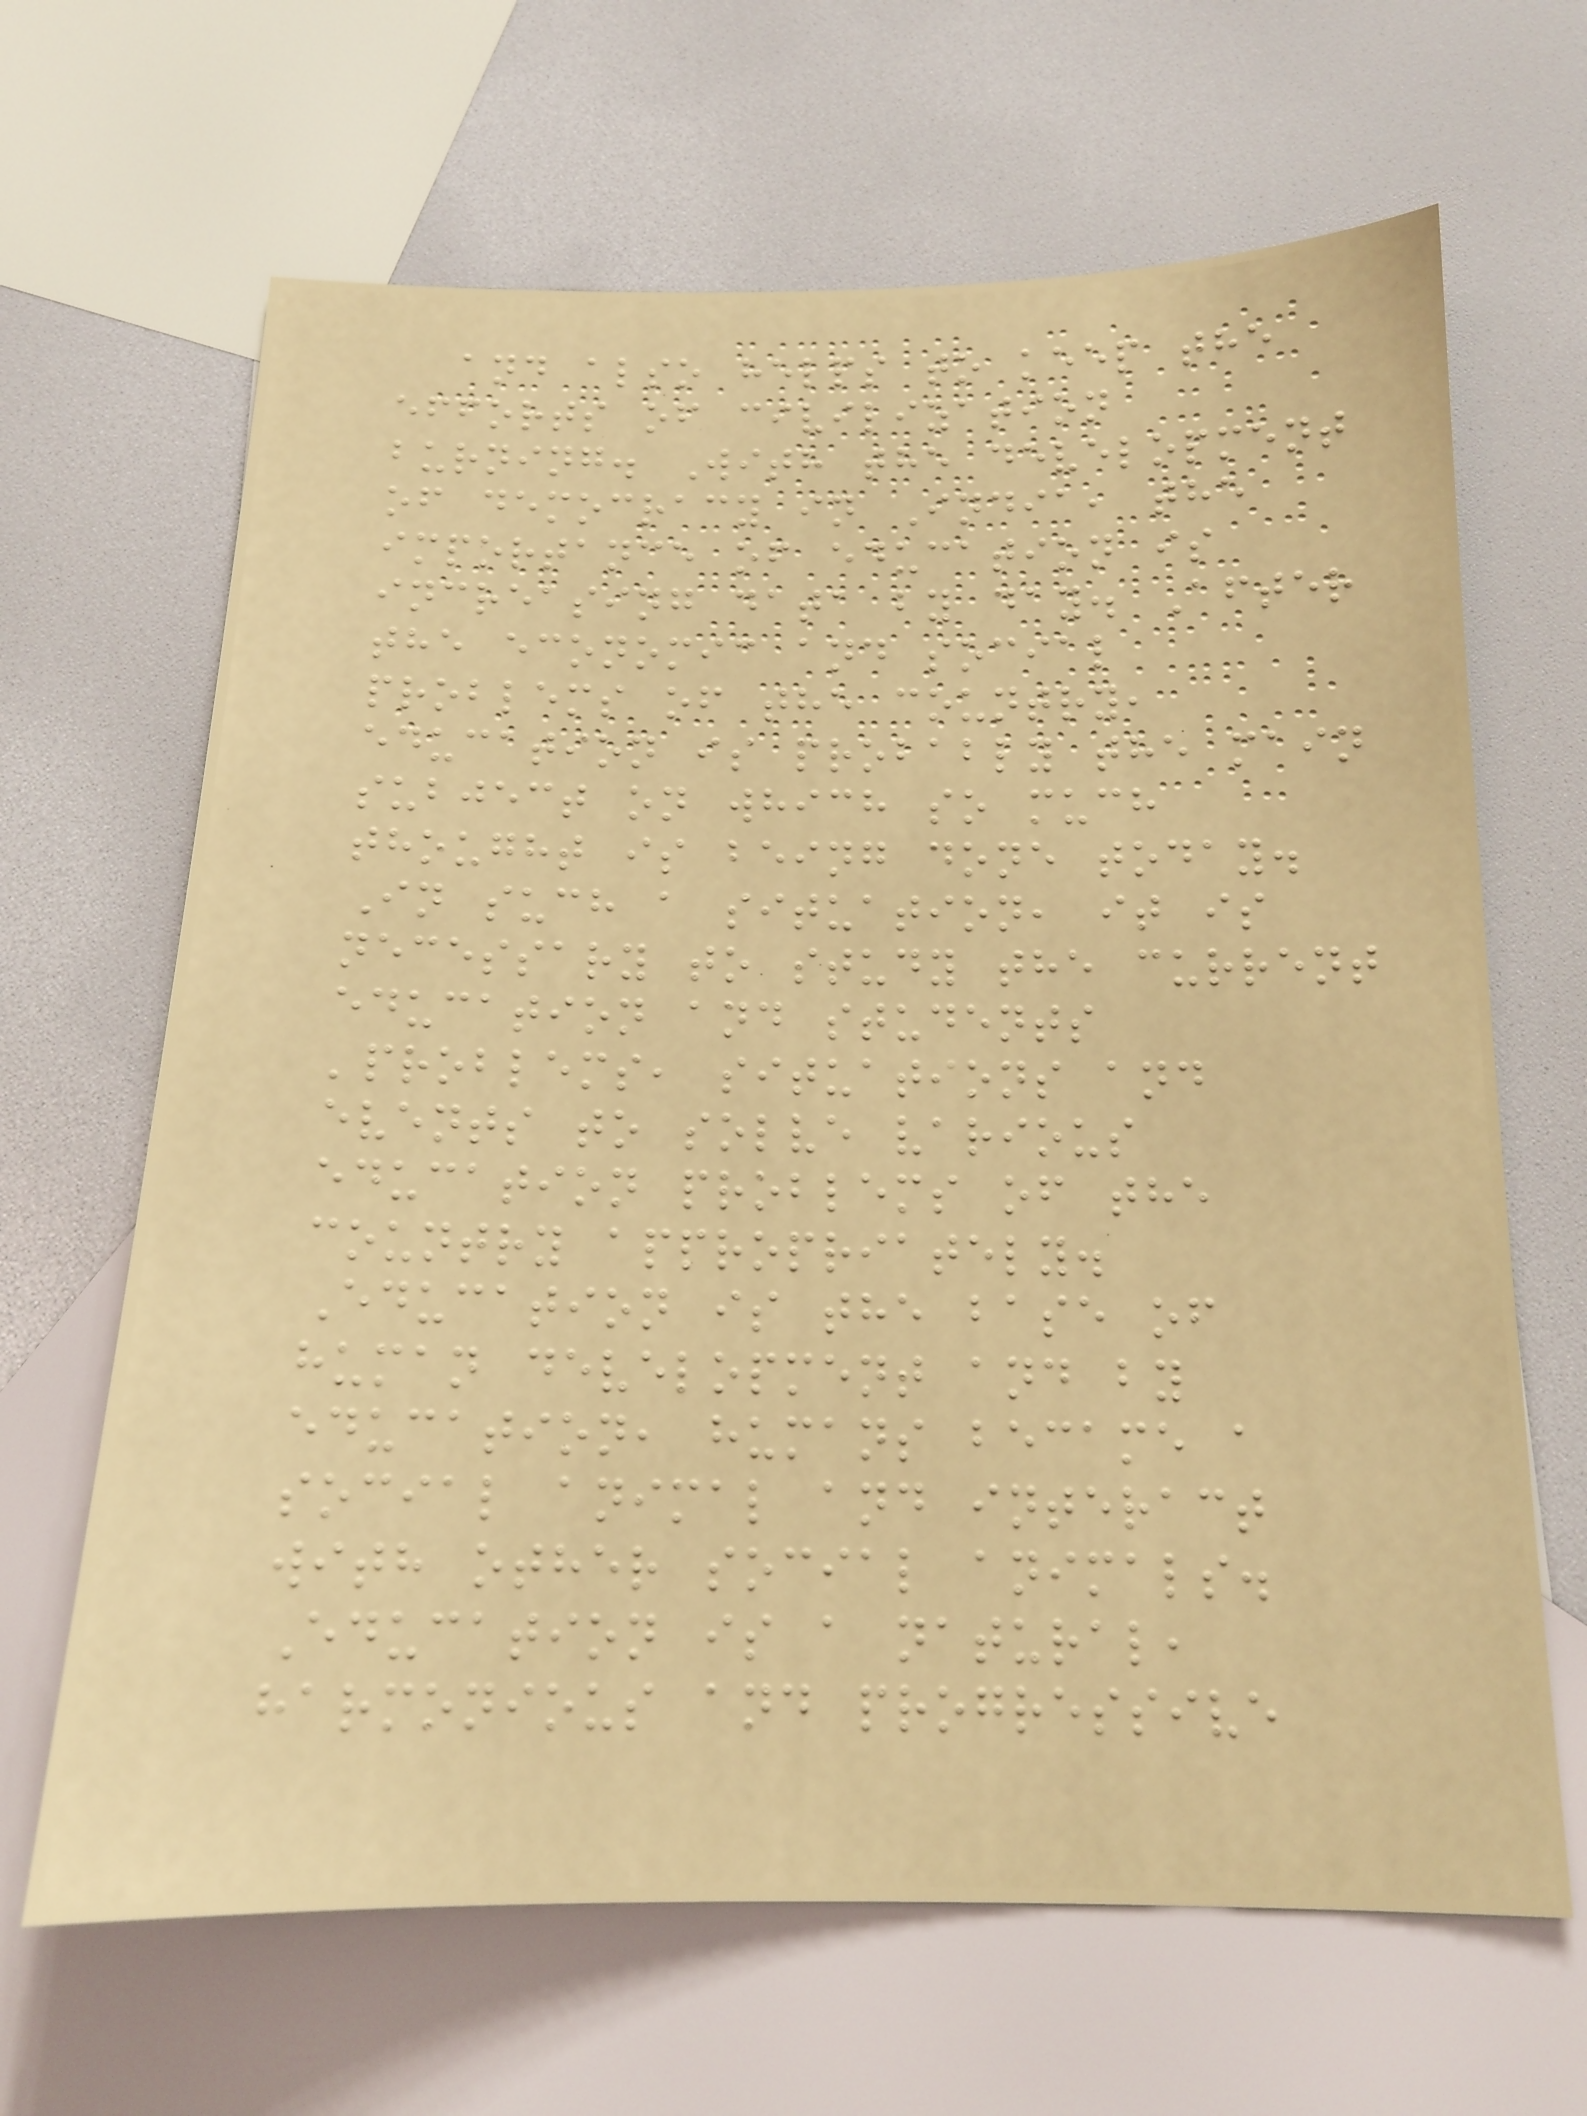and also helps to keep the
efforts of civilization
burning. With the development
of democracy in India, the
importance of education is
increasing data by day. After
the economic and social
problems of the country,
education is probably the main
subject on which so much
thought is being done today.
In such a situation, it is
necessary to study the current
education and students
'problems, situations and
events to solve various
education problems of the
country appropriately.
Education is the base of
human development and by
education, humans became a
social animal and interact
with other social animals.
Education is a natural,
harmonious and progressive
